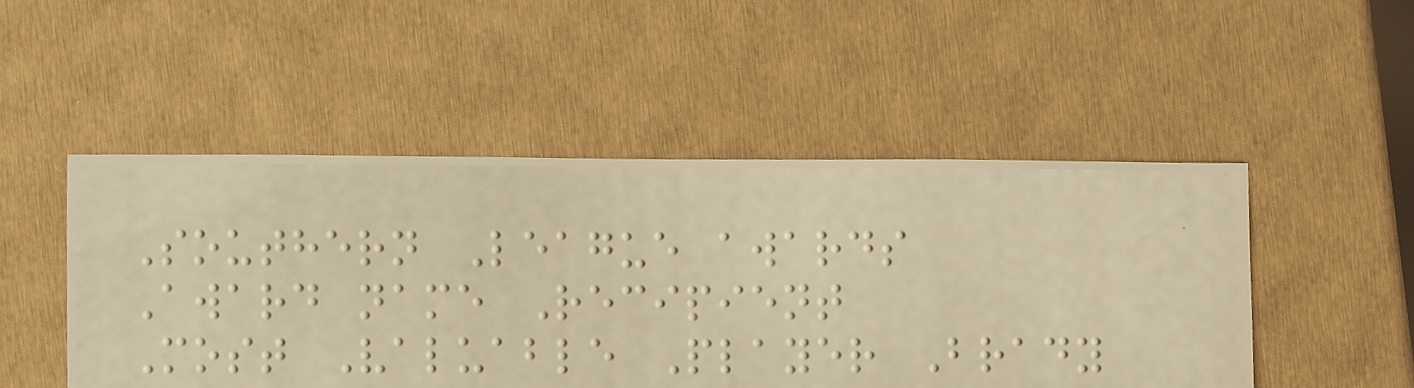Southern League awards
Award name Recipient
Most Valuable Player Brady
